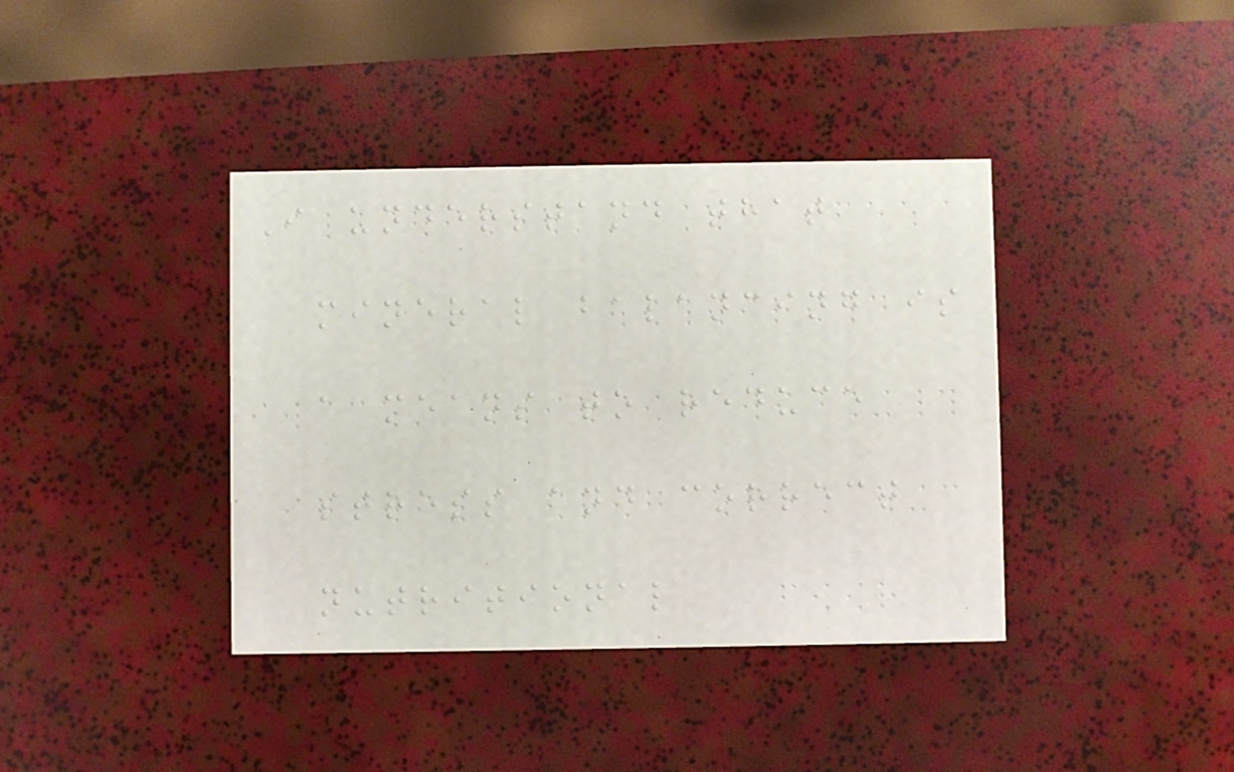I understand that
mineral balancing is
a means to reduce
stress and correct
nutritional
